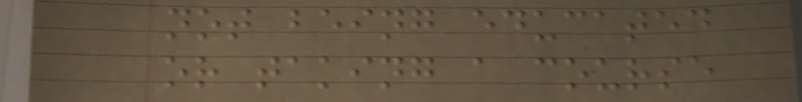not being educated
or taking a course
